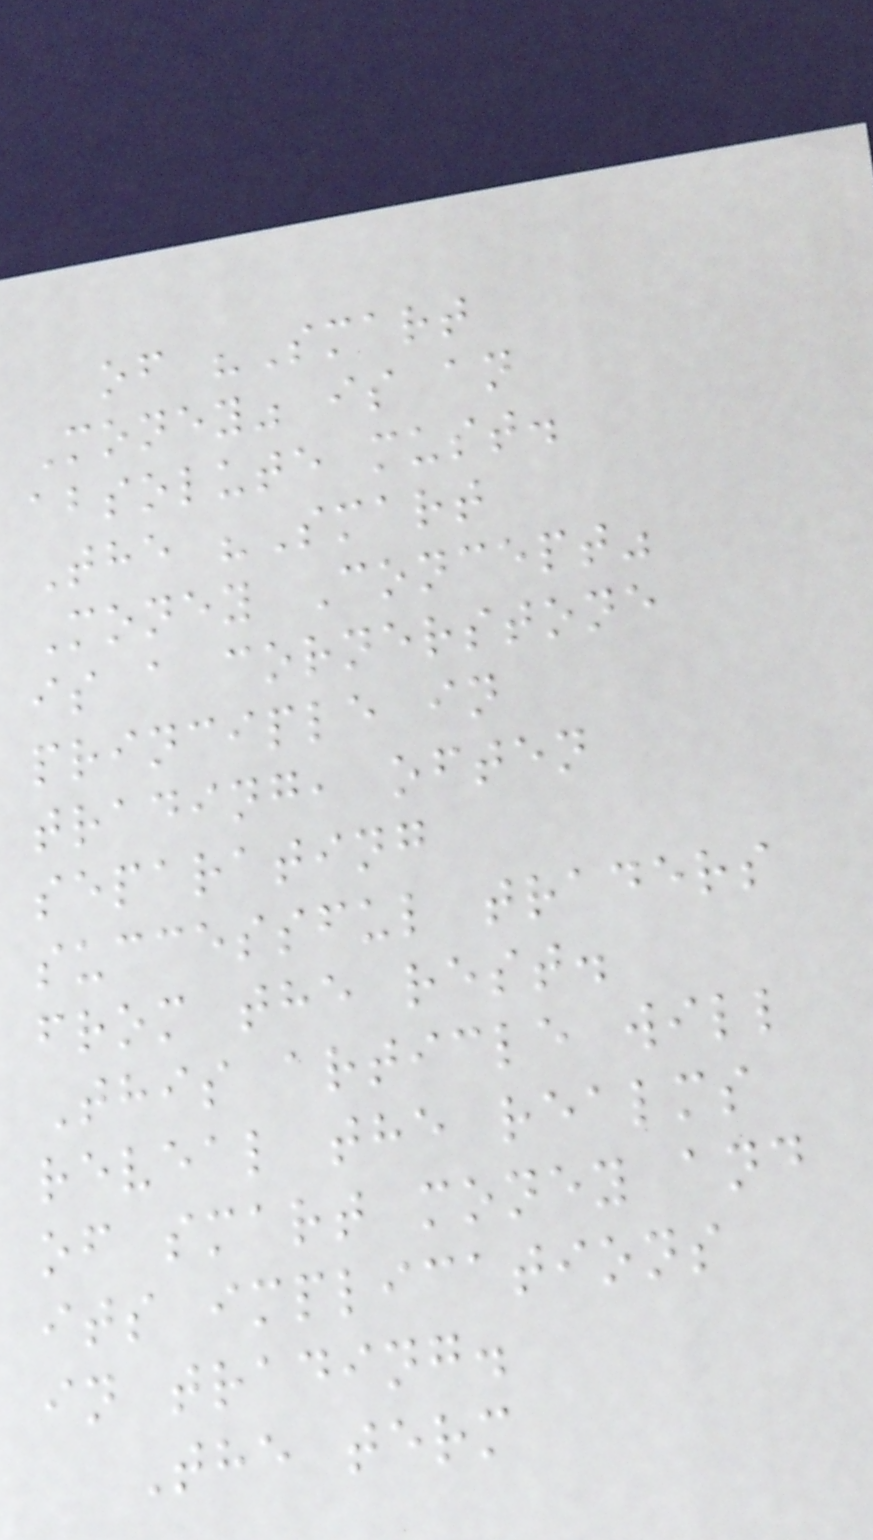of "Smart
Money" is an
absolute must.
The "Smart
Money Concept"
is a cornerstone
principle in
trading, often
separating
successful traders
from the rest.
This article will
reveal the realms
of smart money and
its implications
in trading.
The term
